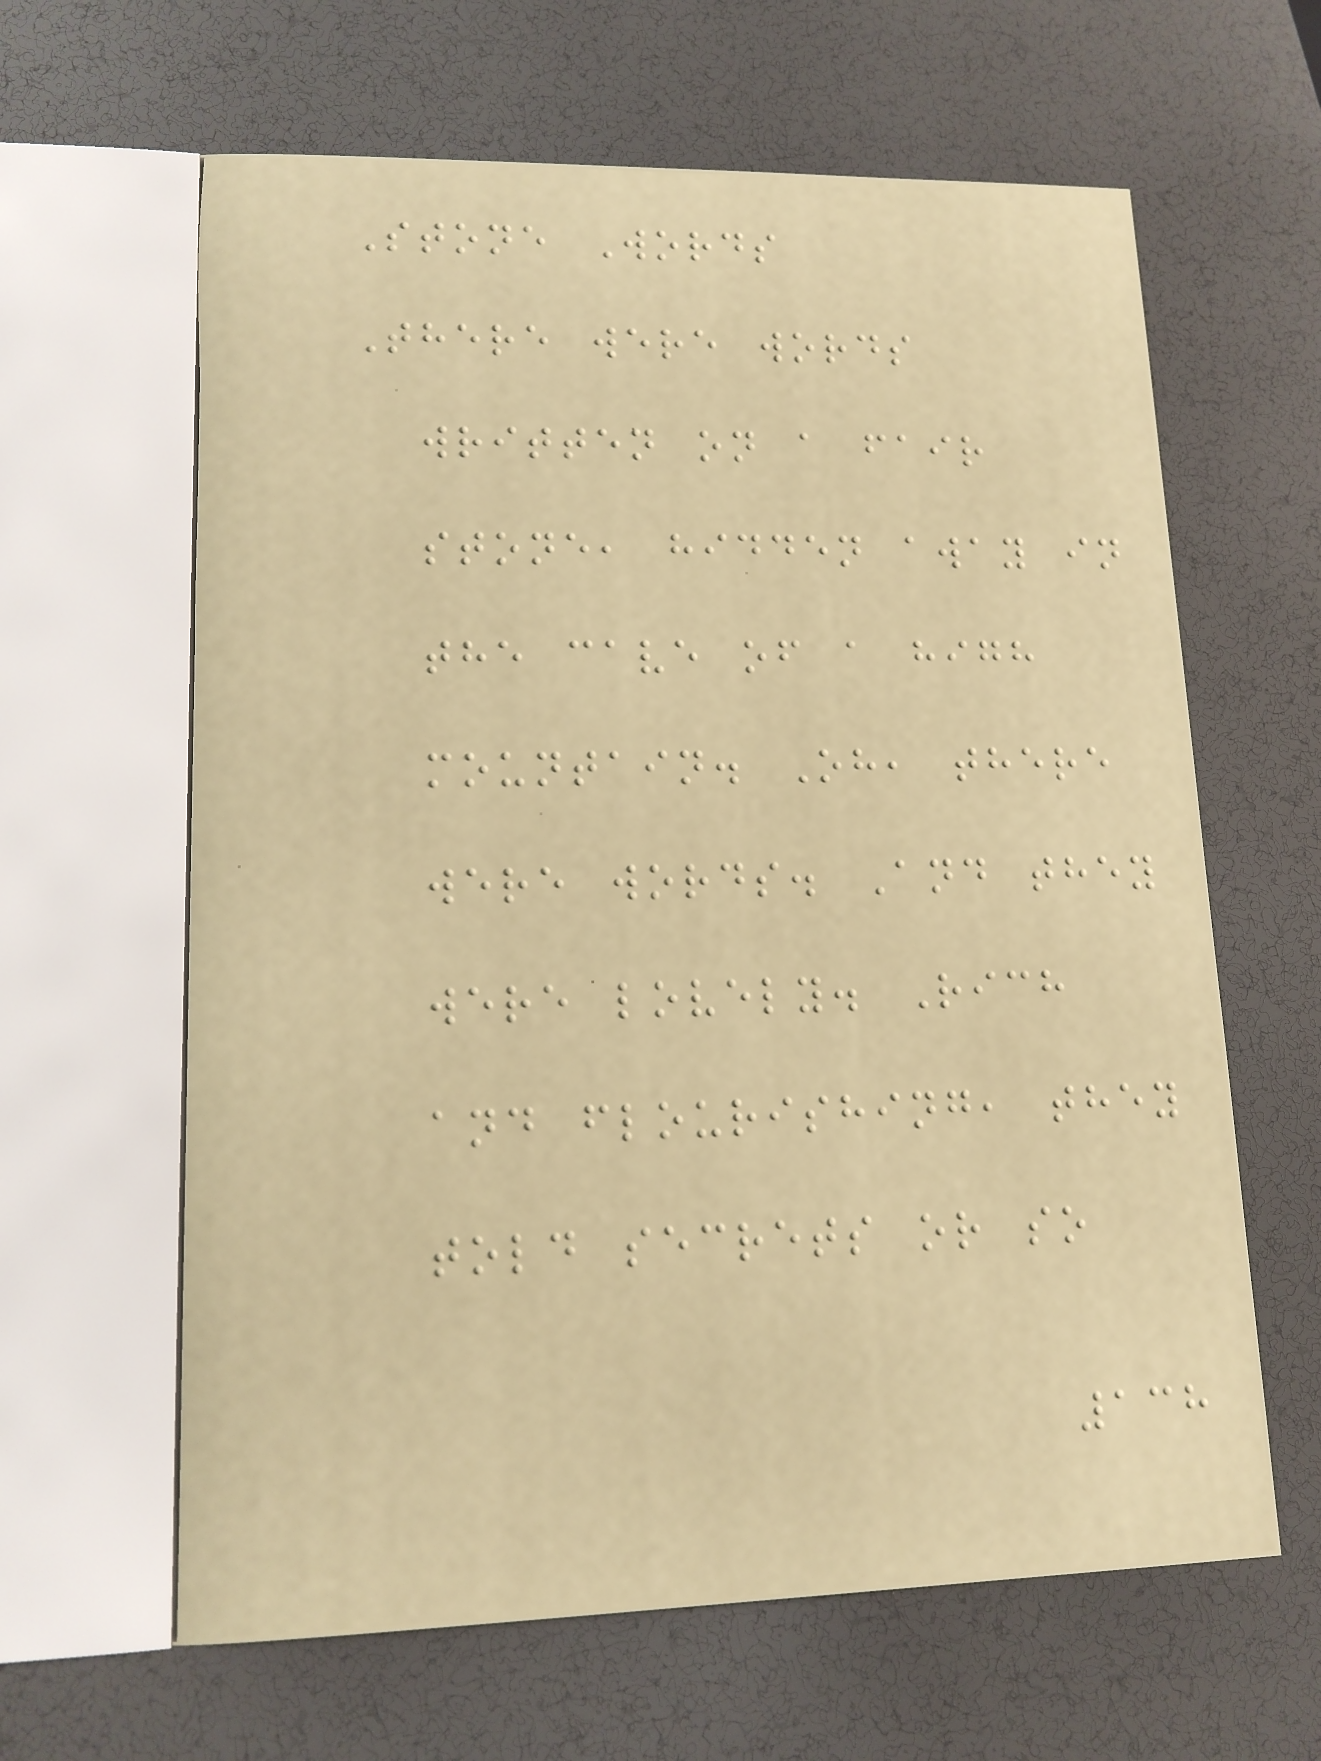Stone Words
There were words
written on a fair
stone, hidden away in
the cave of a high
mountain. Oh, there
were words. And they
were lovely. Rich
and flourishing, they
told secrets or so
138
